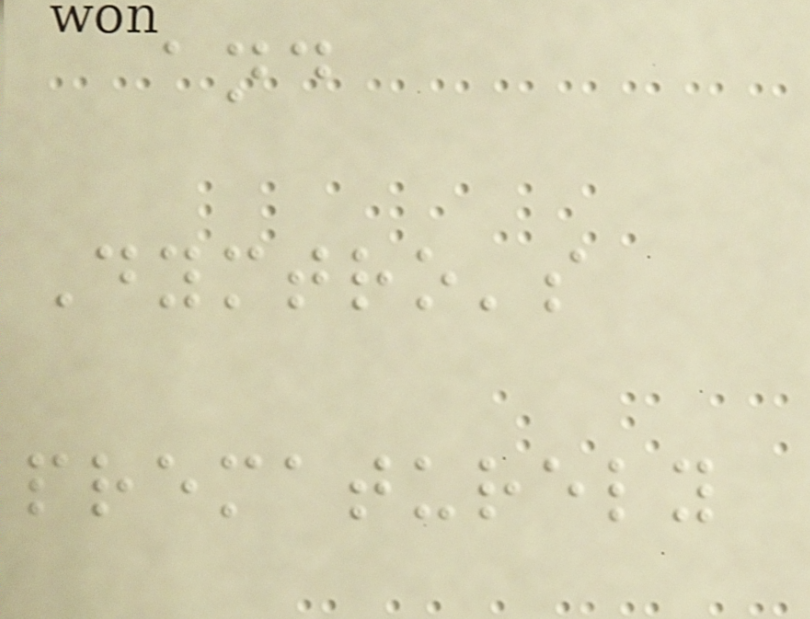and
Dymtro's
prematurely
